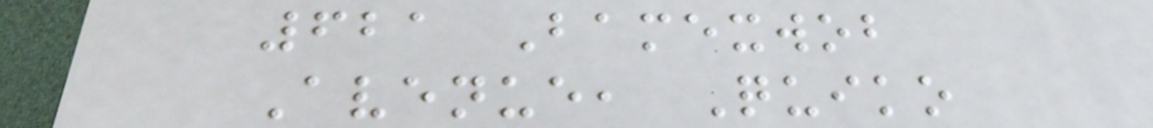621 Bamexwob
Avenue, Quiko
